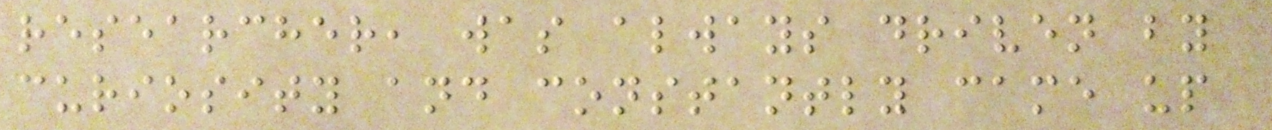researcher, was always driven by
curiosity and constantly came up
